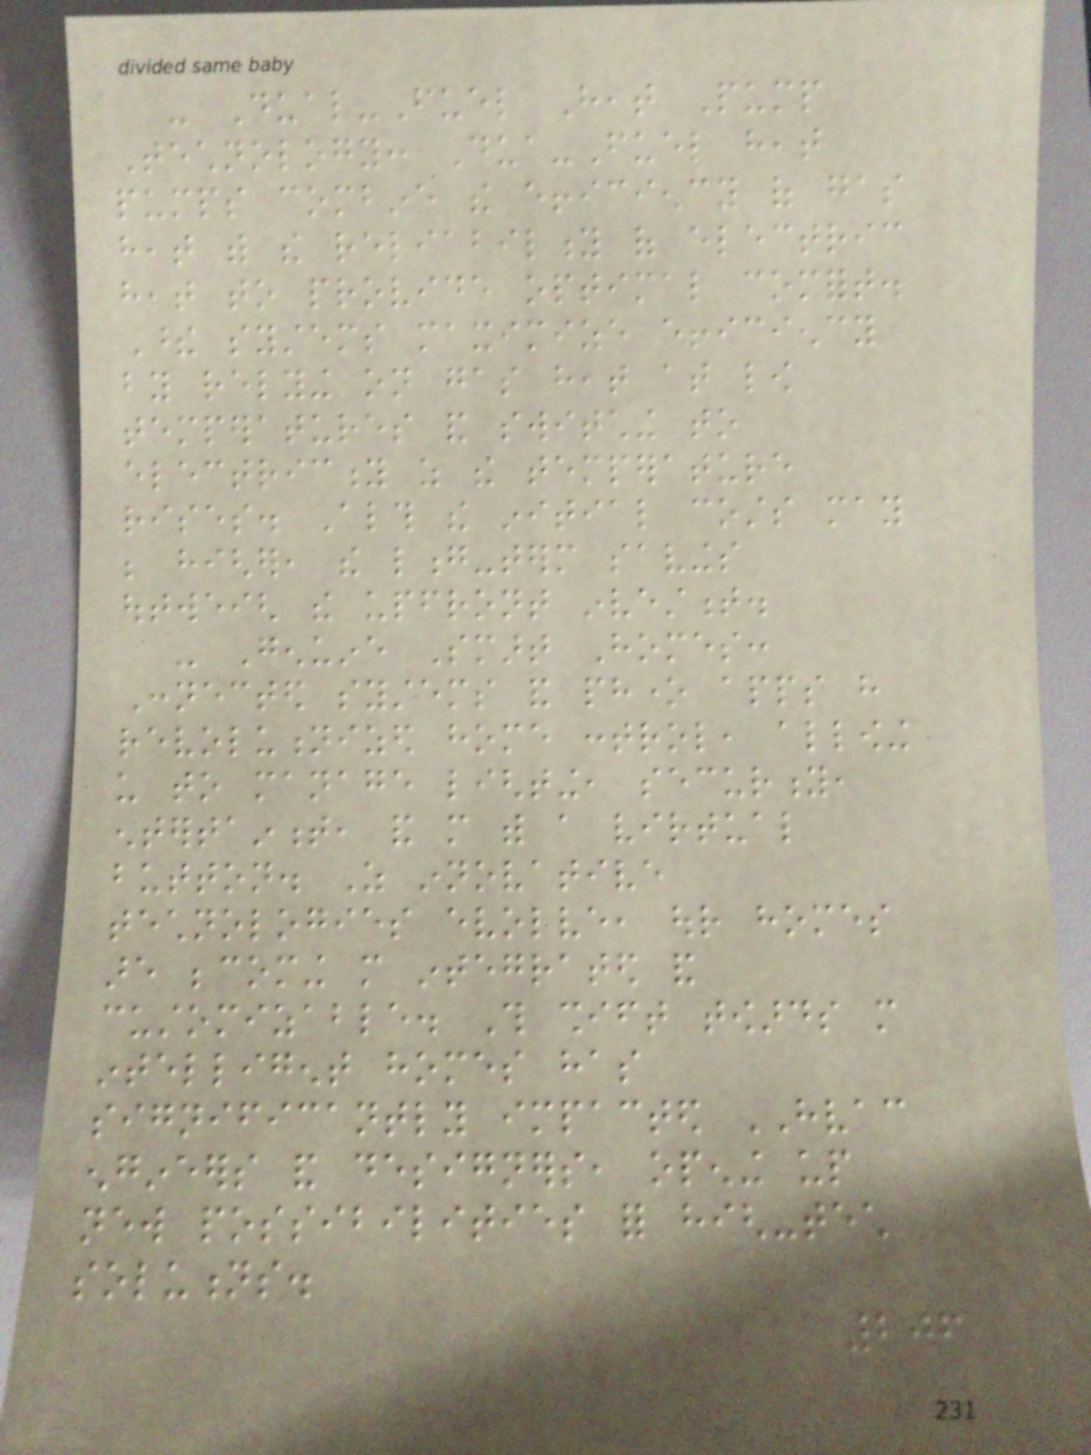- Dual-Fuel Heat Pump
Technology: Dua-Fuel heat
pumps combine the efficiency of gas
heat with the reliability of electric
heat to provide optimal comfort.
These systems maximize efficiency
by relying on gas heat at low
temperatures and switching to
electricity as the temperature
rises. Although the initial costs may
be higher, the long-term savings
outweigh the upfront investment.
- Genuine Smart Homes:
Connected systems and phone apps have
revolutionized home control, allowing
us to manage lighting, security,
entertainment, and more with a virtual
button. As innovative
technologies evolve, our homes
are becoming more integrated and
customizable. This shift towards more
intelligent homes has
significantly impacted HVAC
engineers and designers, opening up
new possibilities for high-tech
solutions.
206
